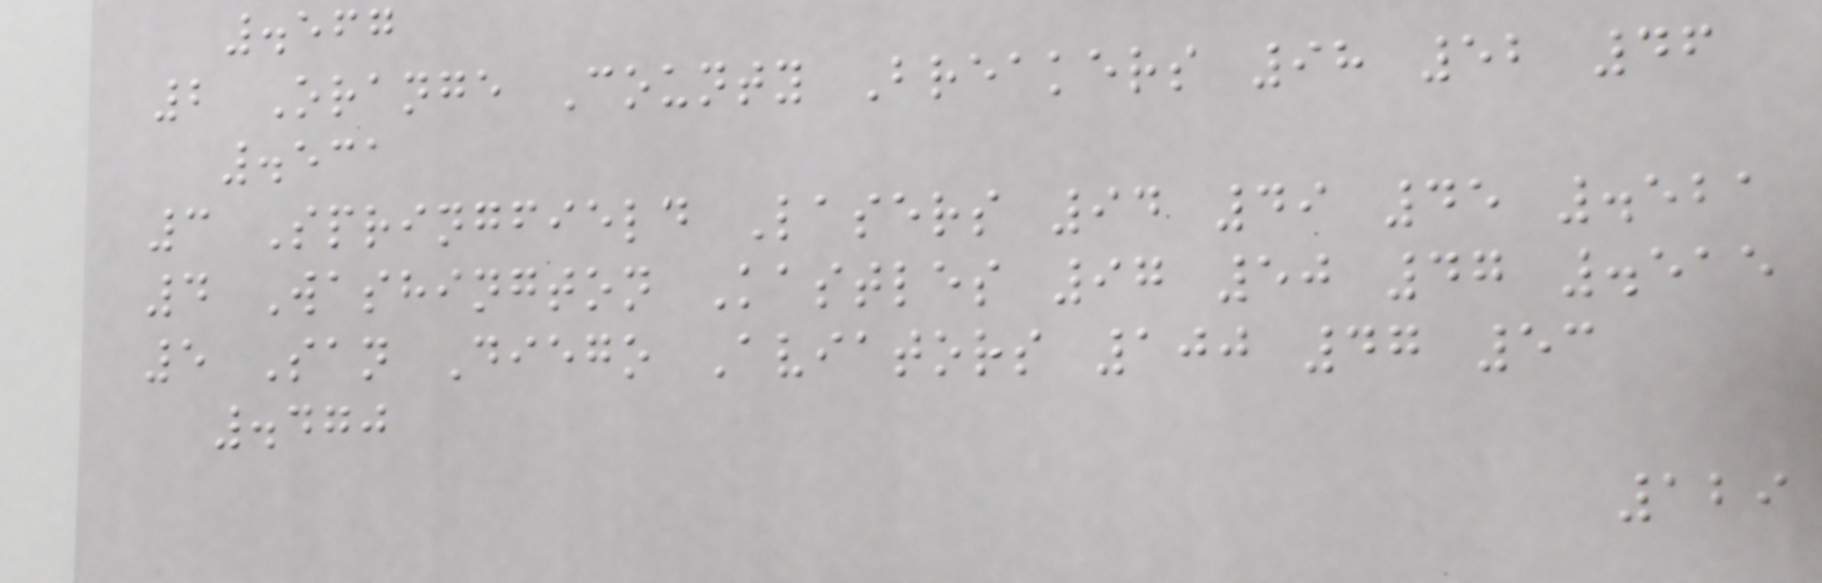.567
2 Orange County Breakers 98 52 46
.531
3 Springfield Lasers 94 49 45 .521
4 Washington Kastles 97 50 47 .515
5 San Diego Aviators 100 47 53
.470
129
